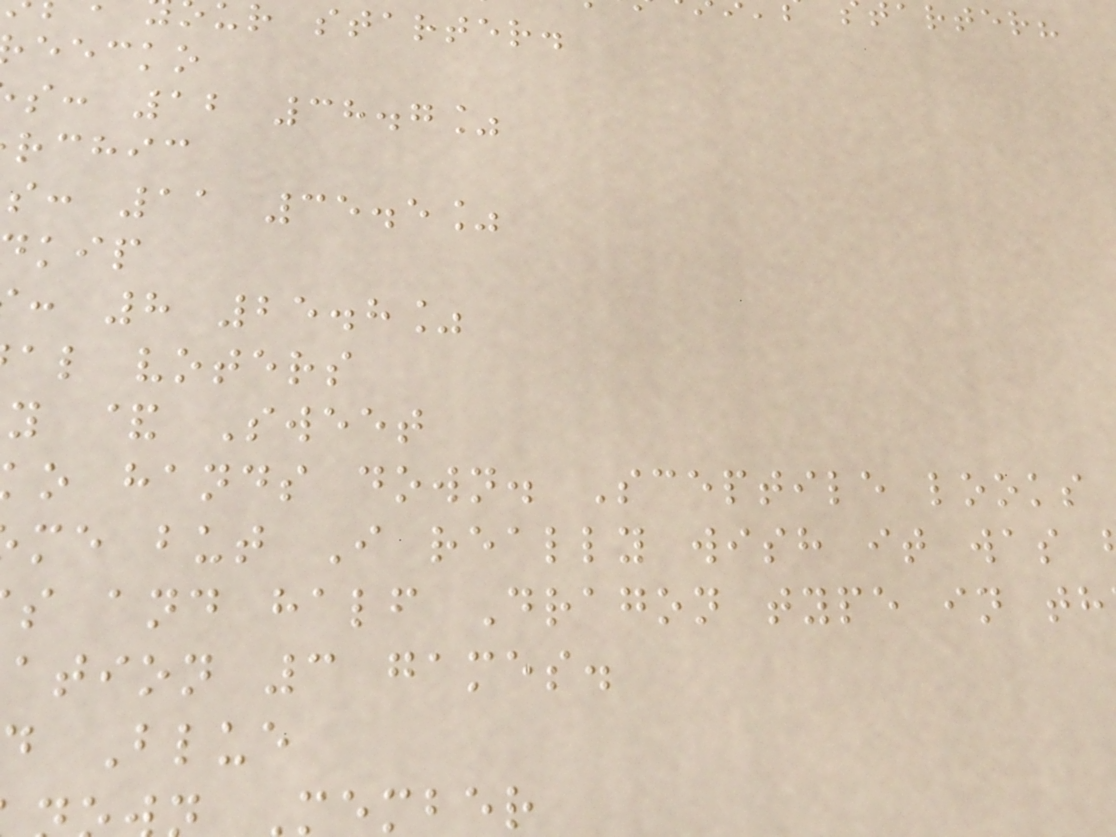r starter.
eecko
s: 12 38.7%
rchic
s: 11 35.5%
: 8 25.8%
al voters
y & Sweet
o hands down. Sceptile looks
me but I really wish it was
s and half Dragon type in th
ation 3 games.
Blue
member
